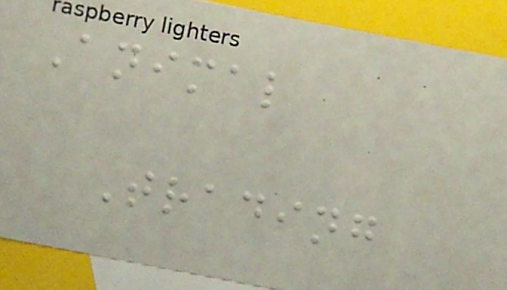Animal
Trading
